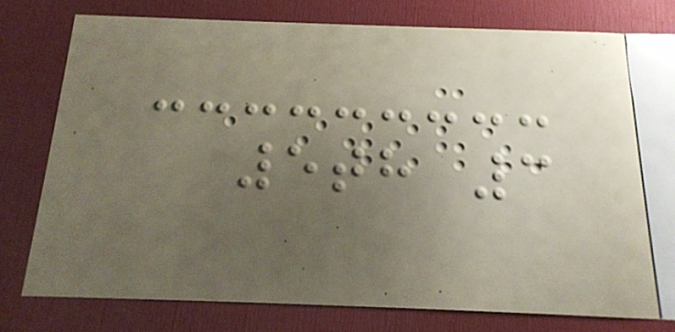5th 3
